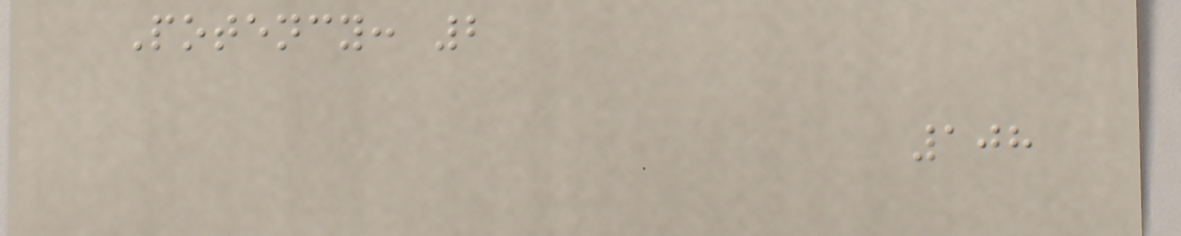Potency: 2
108
